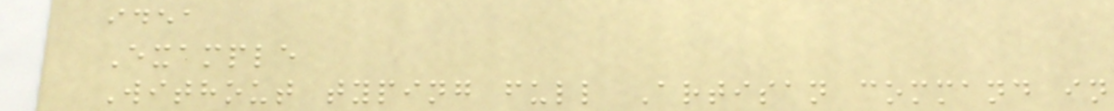idea
Example
Without typing full Artisan command in
